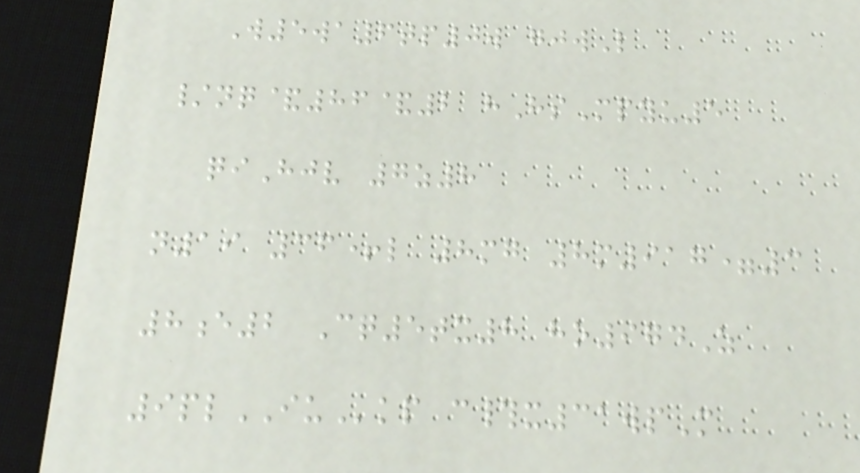W5wa6tp0w gjwL
/nq&86&2 hHsMpyu5
qiHjv 7z8
n19 36+l 8mg 8m917=3
8e2 Cq5tx8 ho974Z
9plIUkp c#x31wpM
